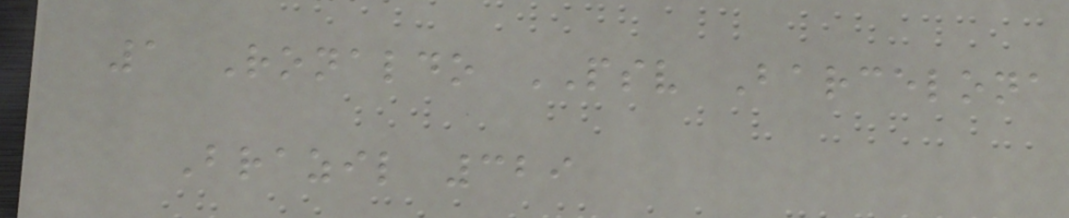1 Ronaldo PSV Barcelona
Brazil 329
